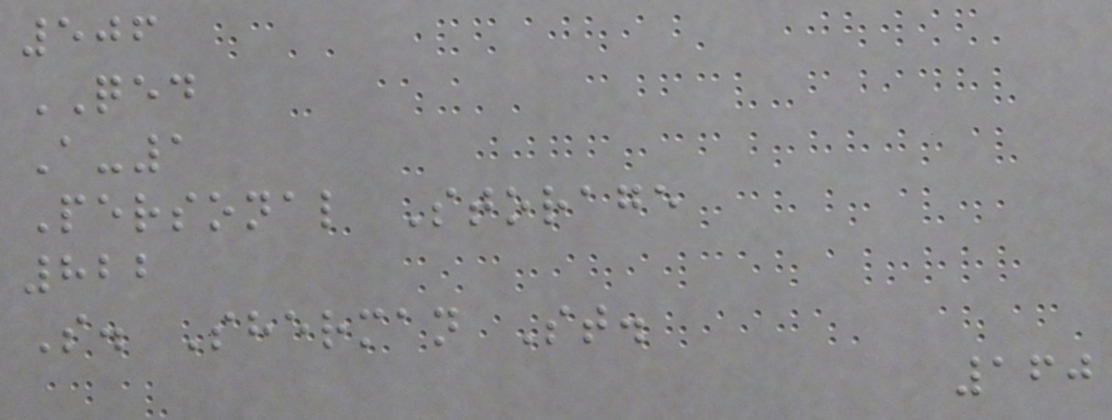506
QED
A-1
Personal Storage
822
S. Sherman St.
160
